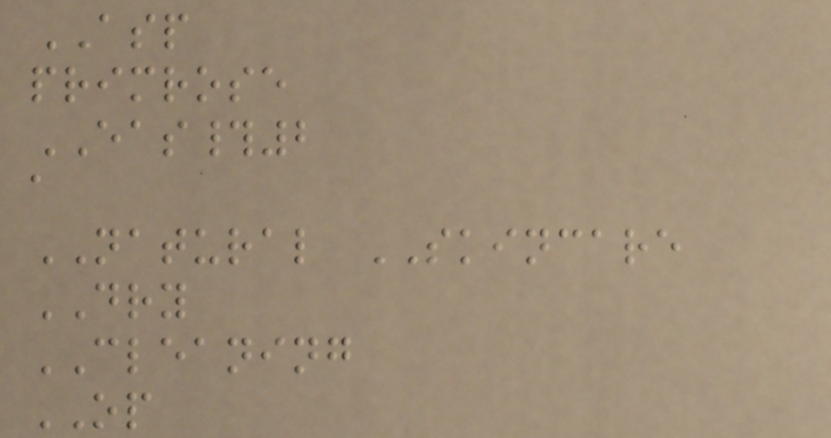ASP
primrose
EAS#2
a
NATURAL SKINCARE
DRY
CLEANING
OP
